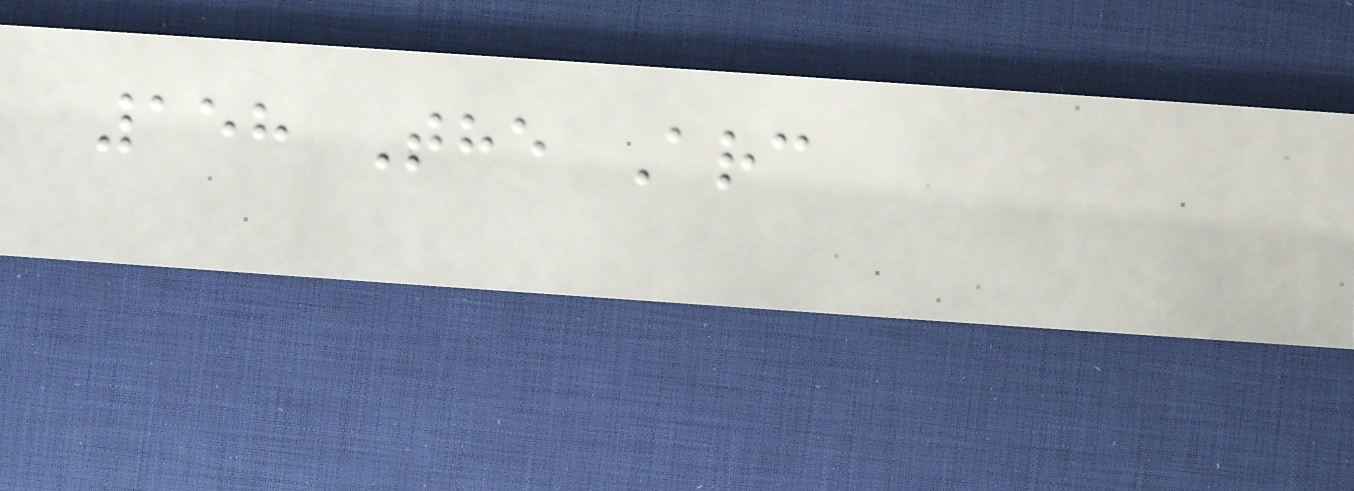158 The Arc
